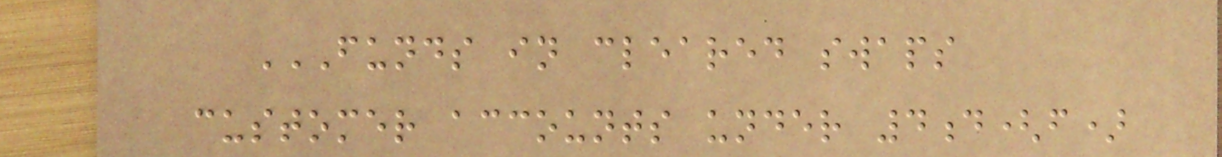FUNDS IN CLEARED SWAPS
CUSTOMER ACCOUNTS UNDER 4D(F)
